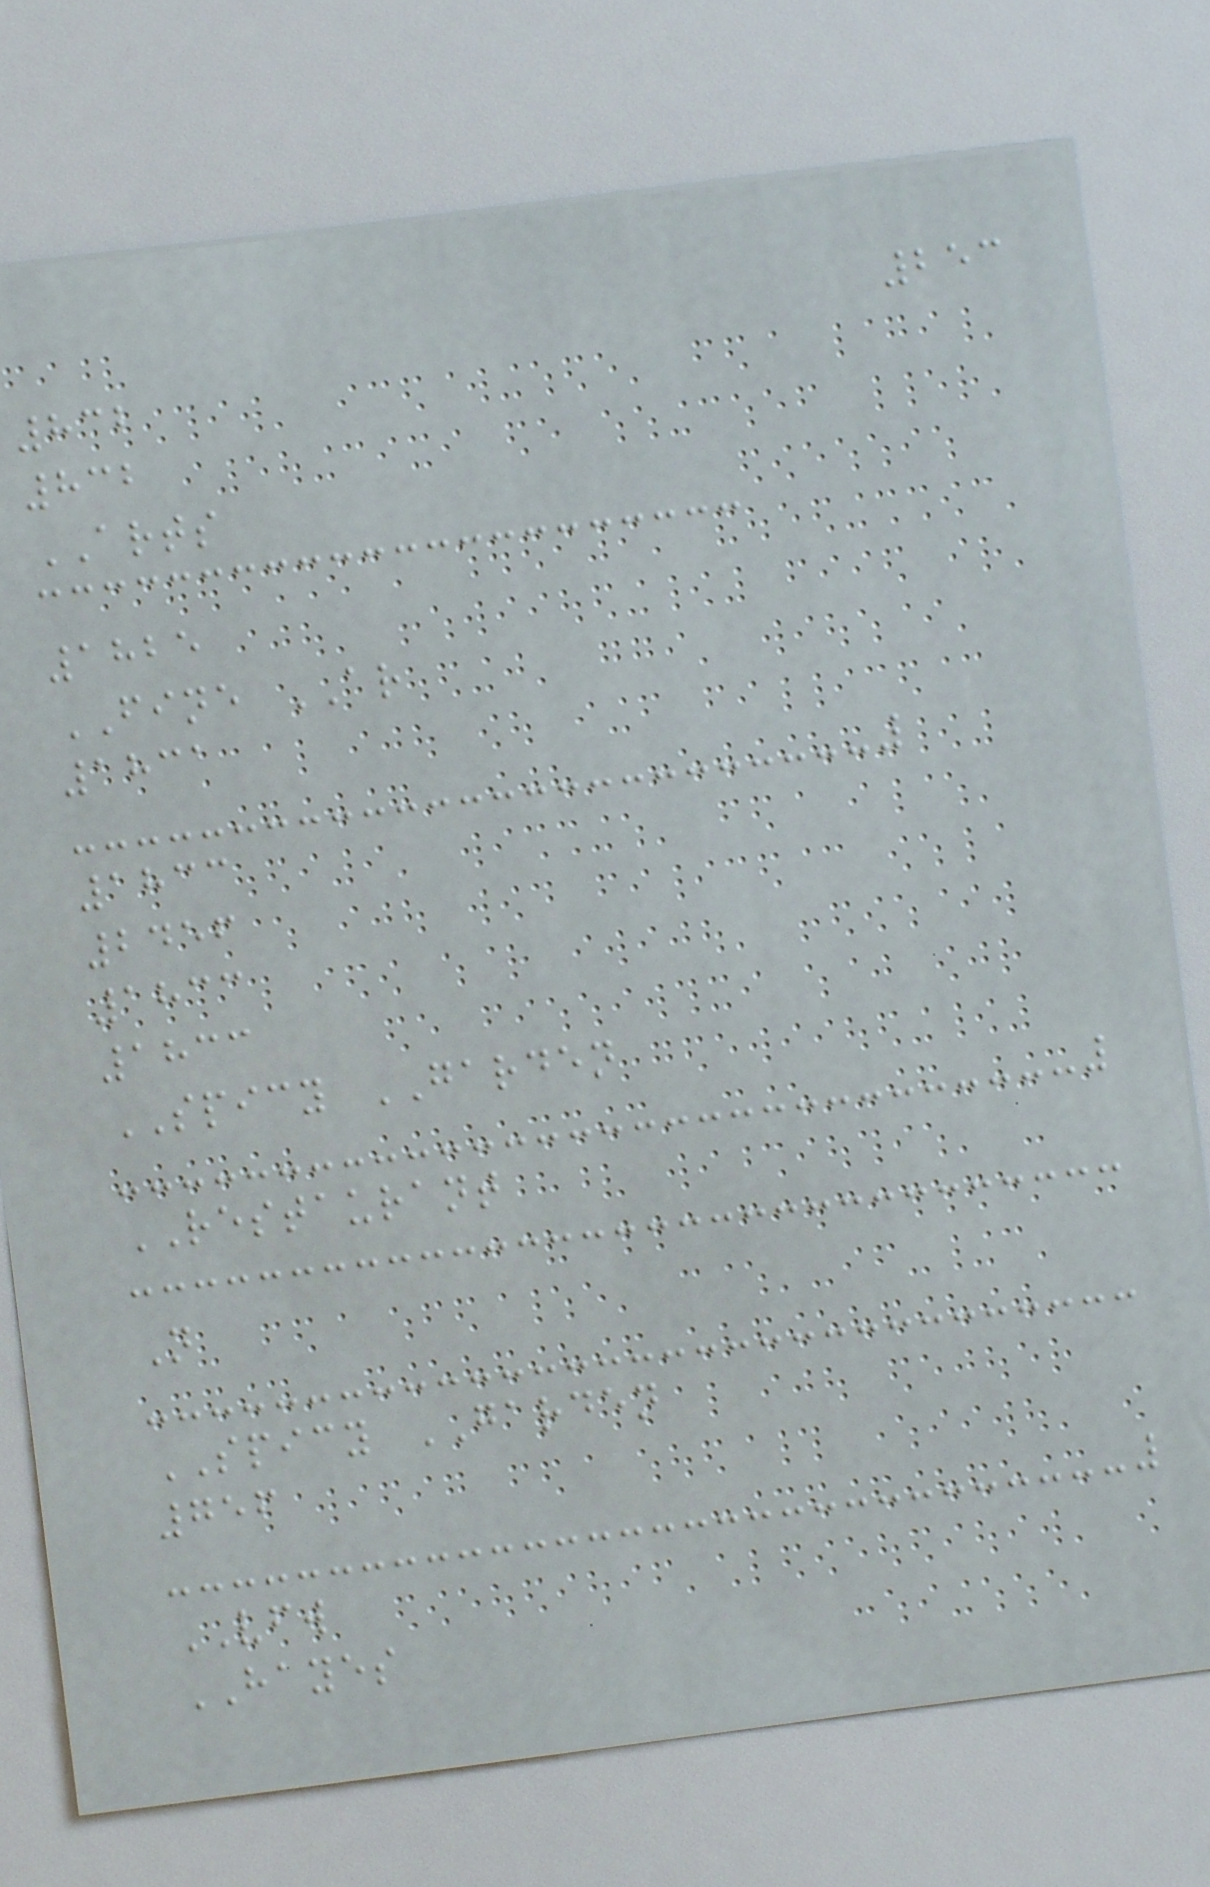253
832
832
ARTS
1825
FINE AR
1831
1833
2456
1833
1833
SPICY GARDEN
RESTAURANT
N
SPICY GARDEN
756
VFW
HAYES
